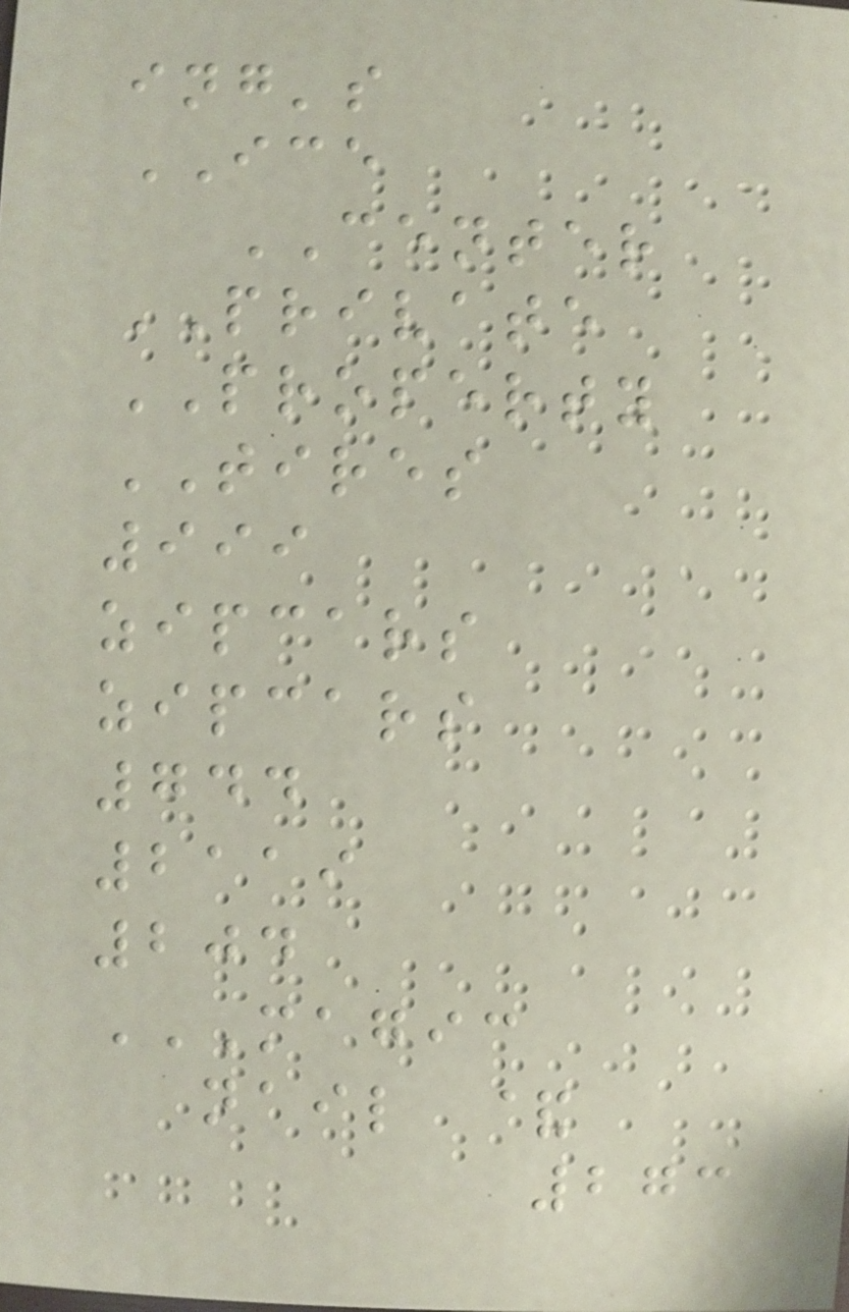ing's
ICE
CENTER
PRIVATE
PROPERTY
TIRES
999
zipcars
zipcars
744
2119
204
MAGIC
NAIL &
273
